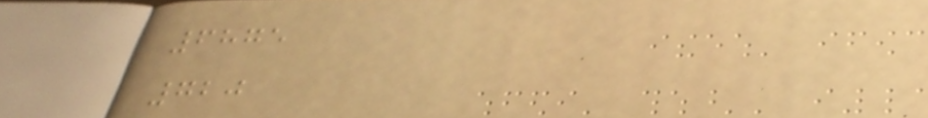6875
720
